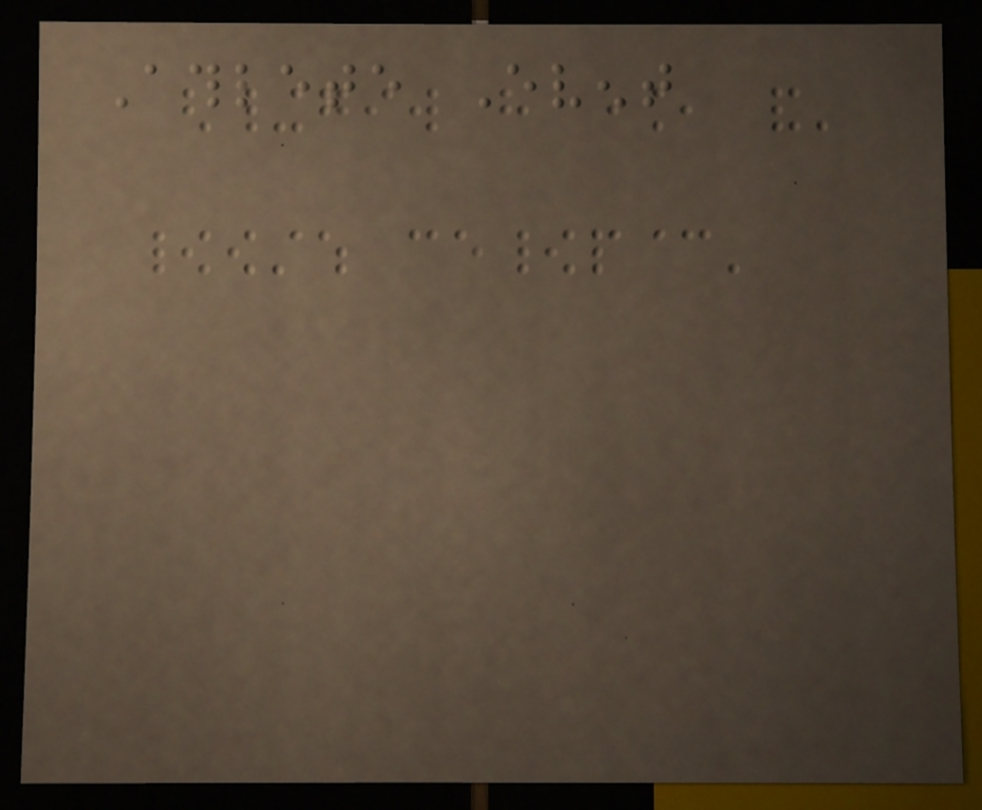Athlete Event
